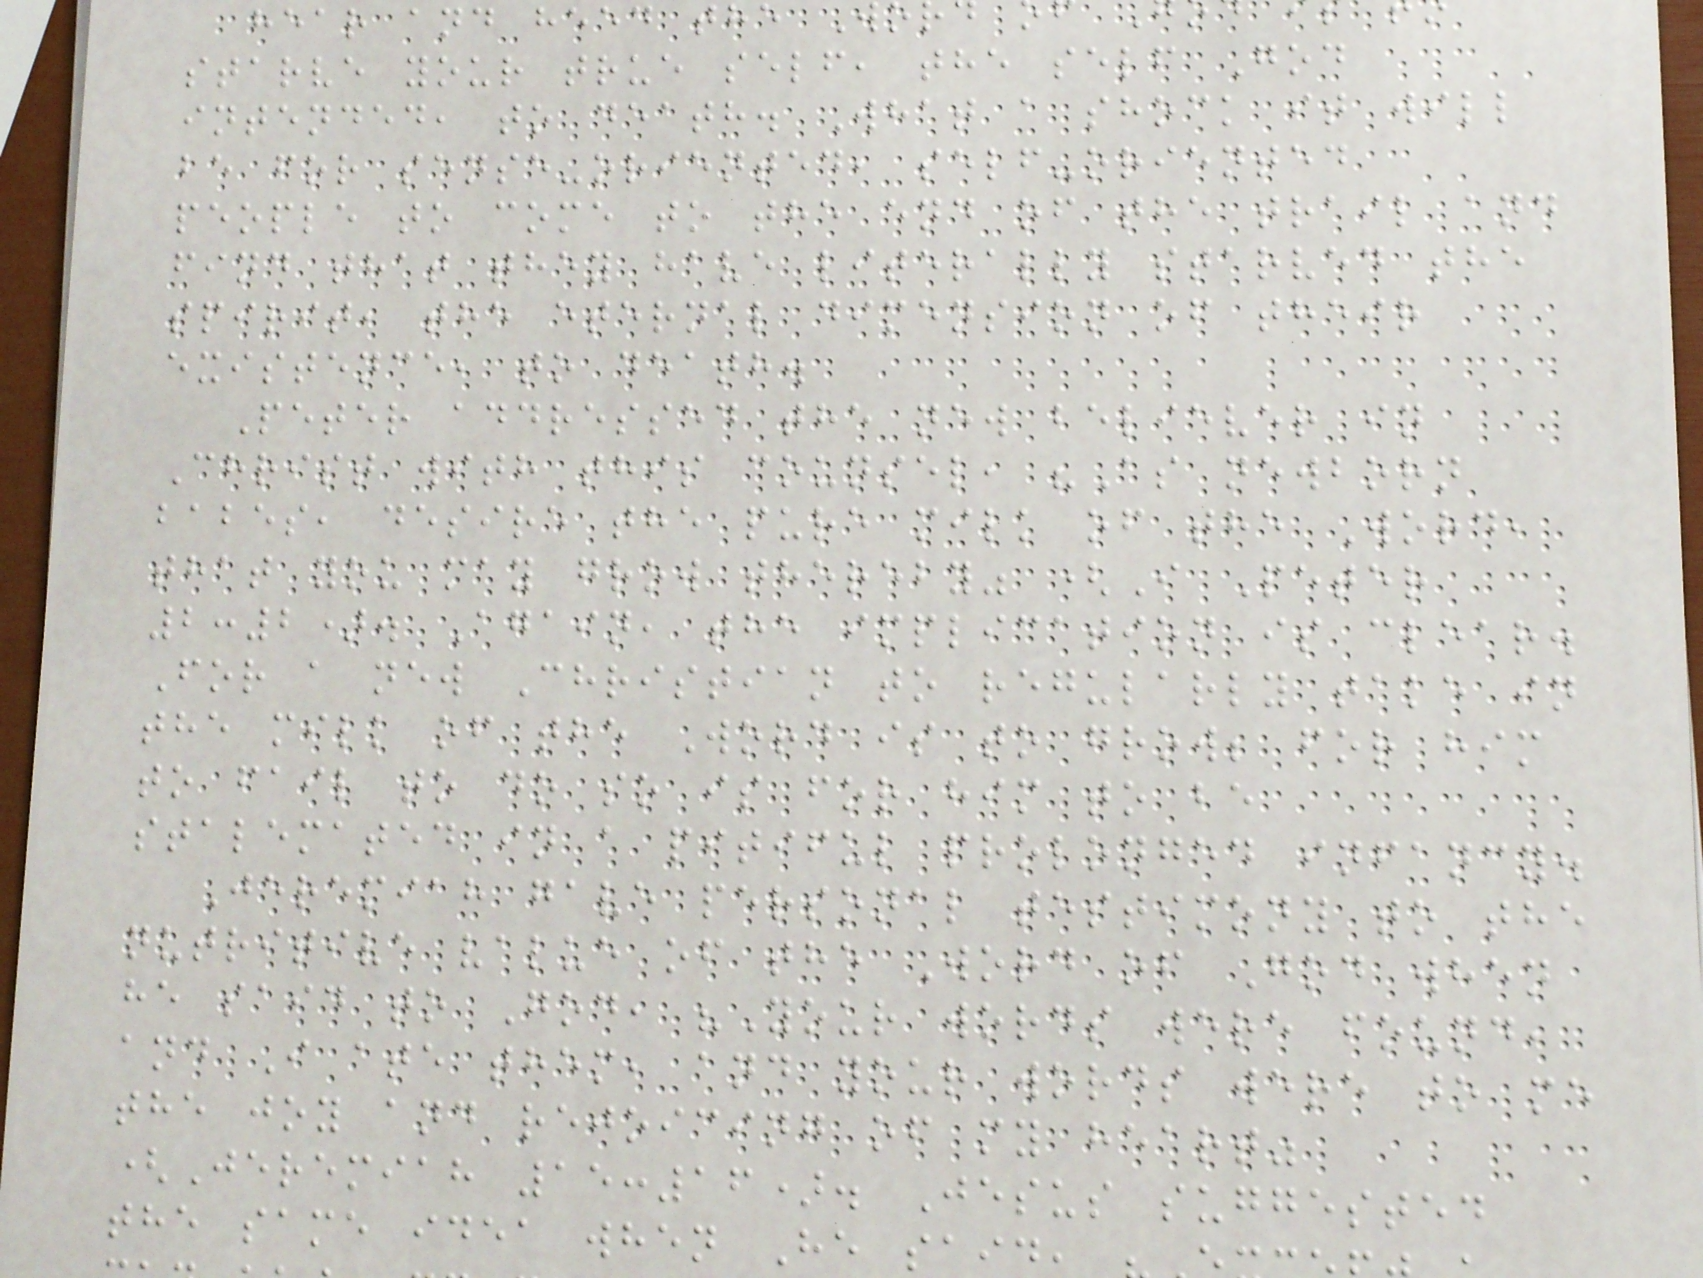hear and heed the
starve your true self, the self God
intended, to death. What a shock it will
be for sense-oriented, self-oriented
people to come to the end of the trail and
find that they have literally starved the
spirit, the eternal dimension of their
existence, to death.
Peter addressed the new believer in
Christ with this counsel, "As newborn
babes, desire the pure milk of the Word,
that you may grow thereby" (I Peter
2:2). Again, the implication is clear.
For a new Christian to regularly take in
the milk of the Word is to grow; for him
to fail to do so is for him to be
stalemated in a pitiful prolonged infancy.
Jeremiah gave personal testimony to the
nutritive value of the Word of God when
he said to God, "Your words were found,
and I ate them, and your words were to me
the joy and rejoicing of my heart"
(Jeremiah 15:16). Jesus suggested
the same idea when He said
